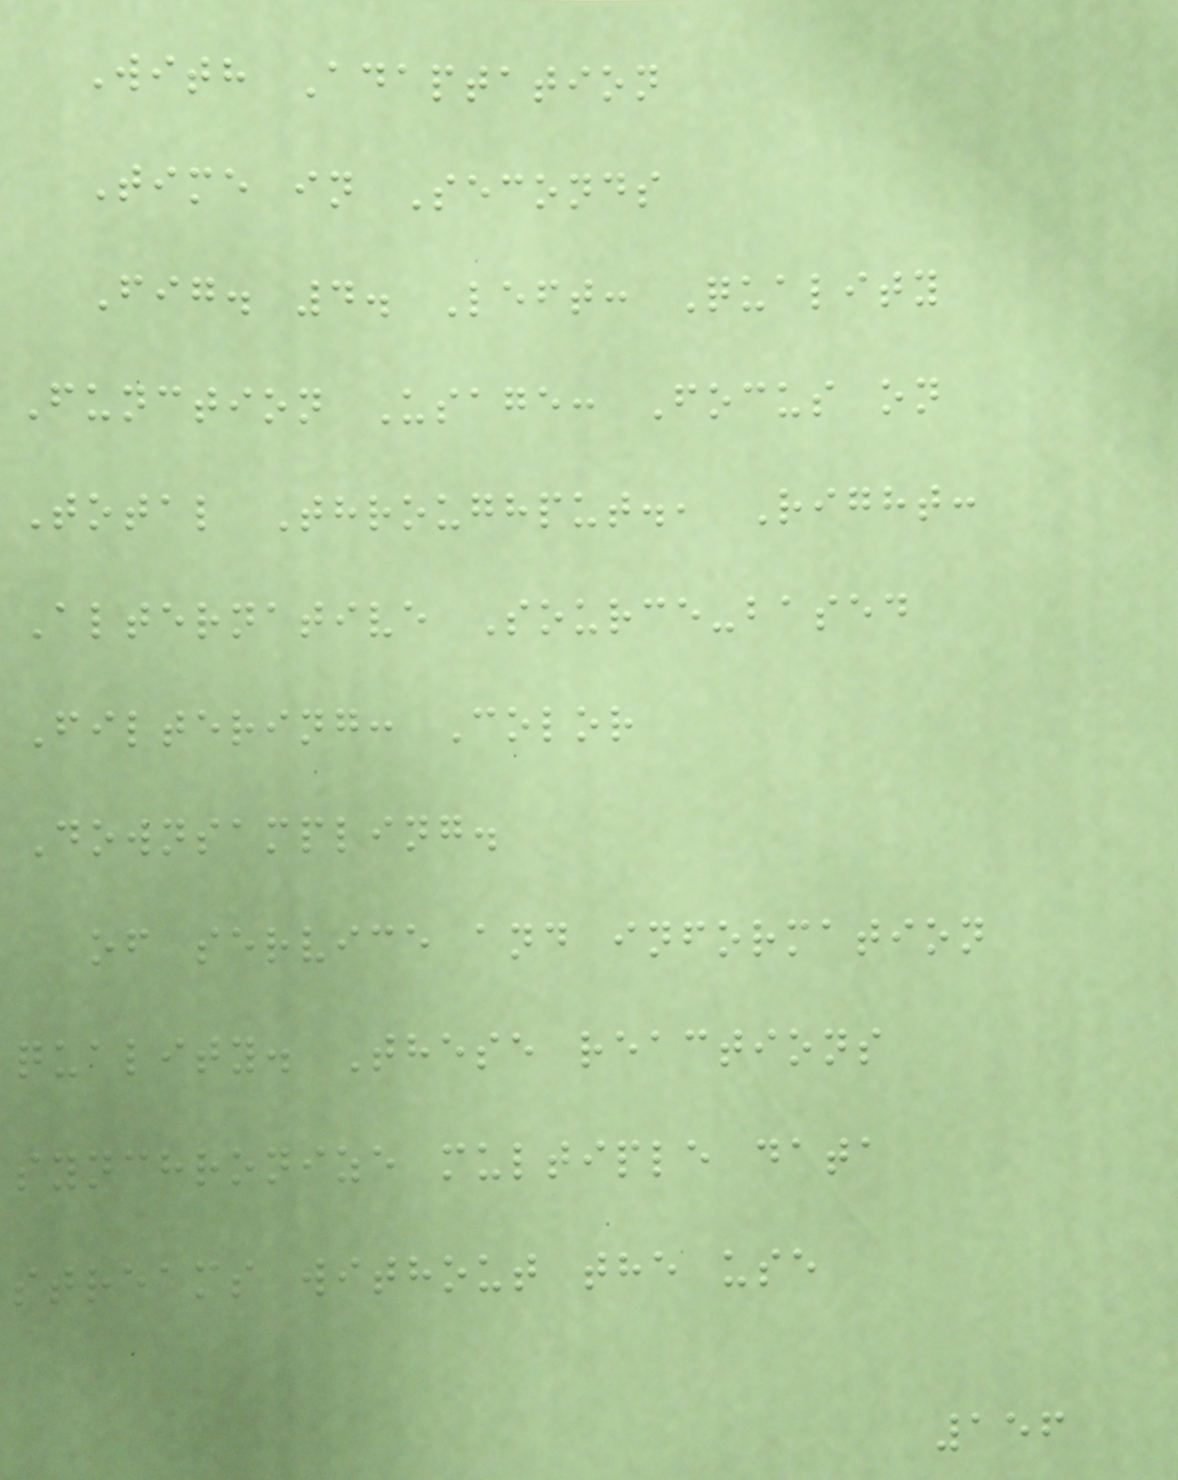With Adaptation
Time in Seconds
Fig. 4. Left: Quality
Function Usage: Focus on
Total Throughput., Right:
Alternative Source-based
Filtering: Color
Downsampling.
of service and information
quality. These reactions
synchronize multiple data
streams without the use
156
